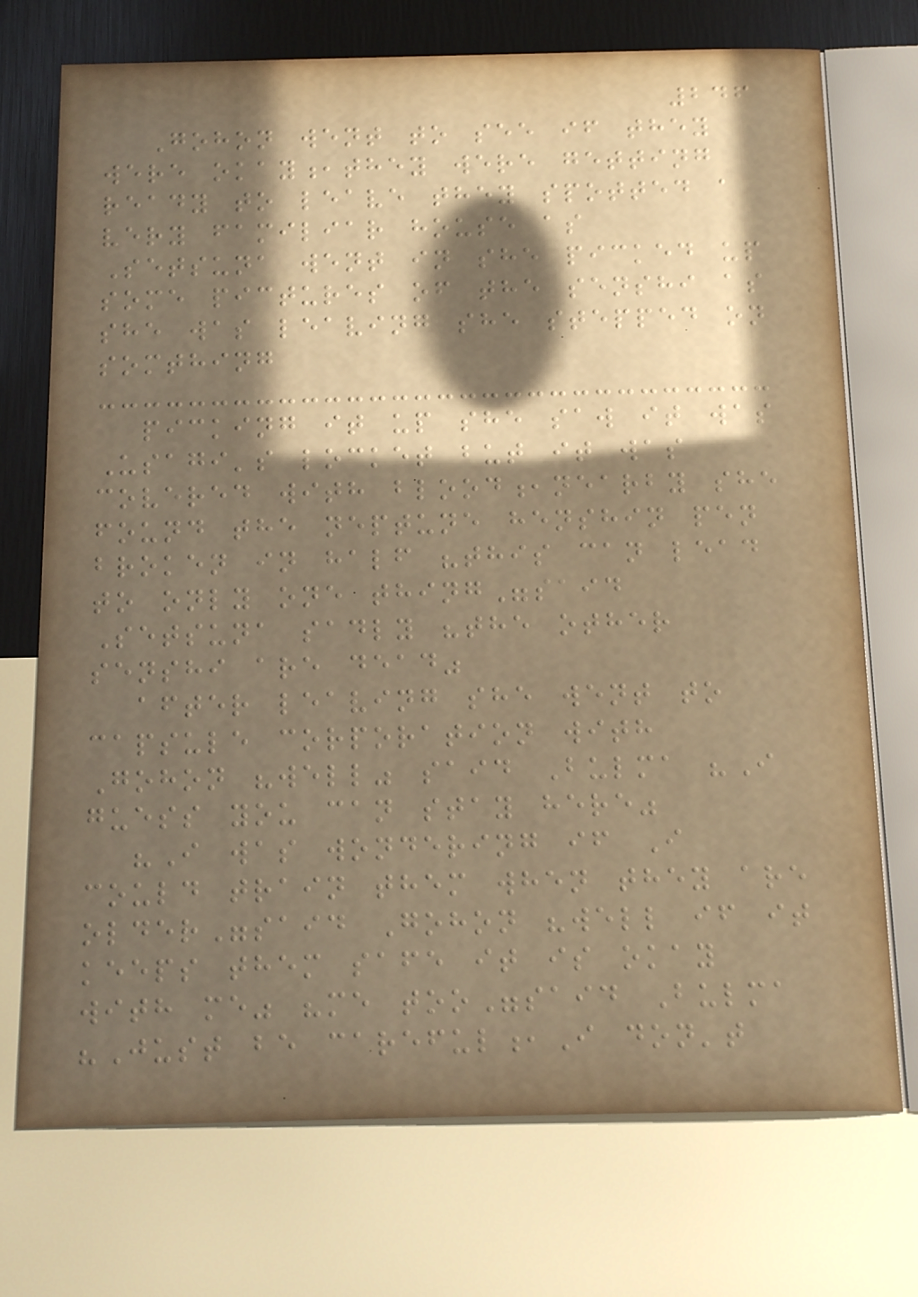246
Gohon went to see if they
were okay,they were getting
ready to leave they spotted a
very familiar house as
Setsuna went in she picked up
some pictures of the senshi as
she was leaving she stepped on
somthing
picking it up she saw it was
Usagi's locket but it was
covered with blood,nearby she
found the neptune henshin pen
broken in half "this can lead
to only one thing"said
Setsuna sadly "the other
senshi are dead"
after leaving she went to
capsule corporation with
Gohon "well" said Bulma "I
guess you can stay here"
"I was wondering if I
could train them when they are
older"said Gohon "well if it
keeps them safe it is okay
with me" "me too"said Bulma
"Just be careful,I don't
